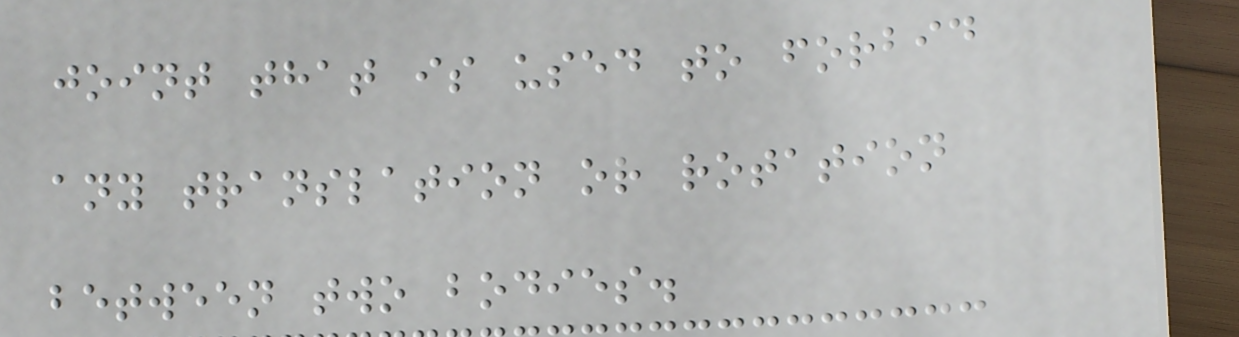joint that is used to forbid
any translation or rotation
between two bodies.
